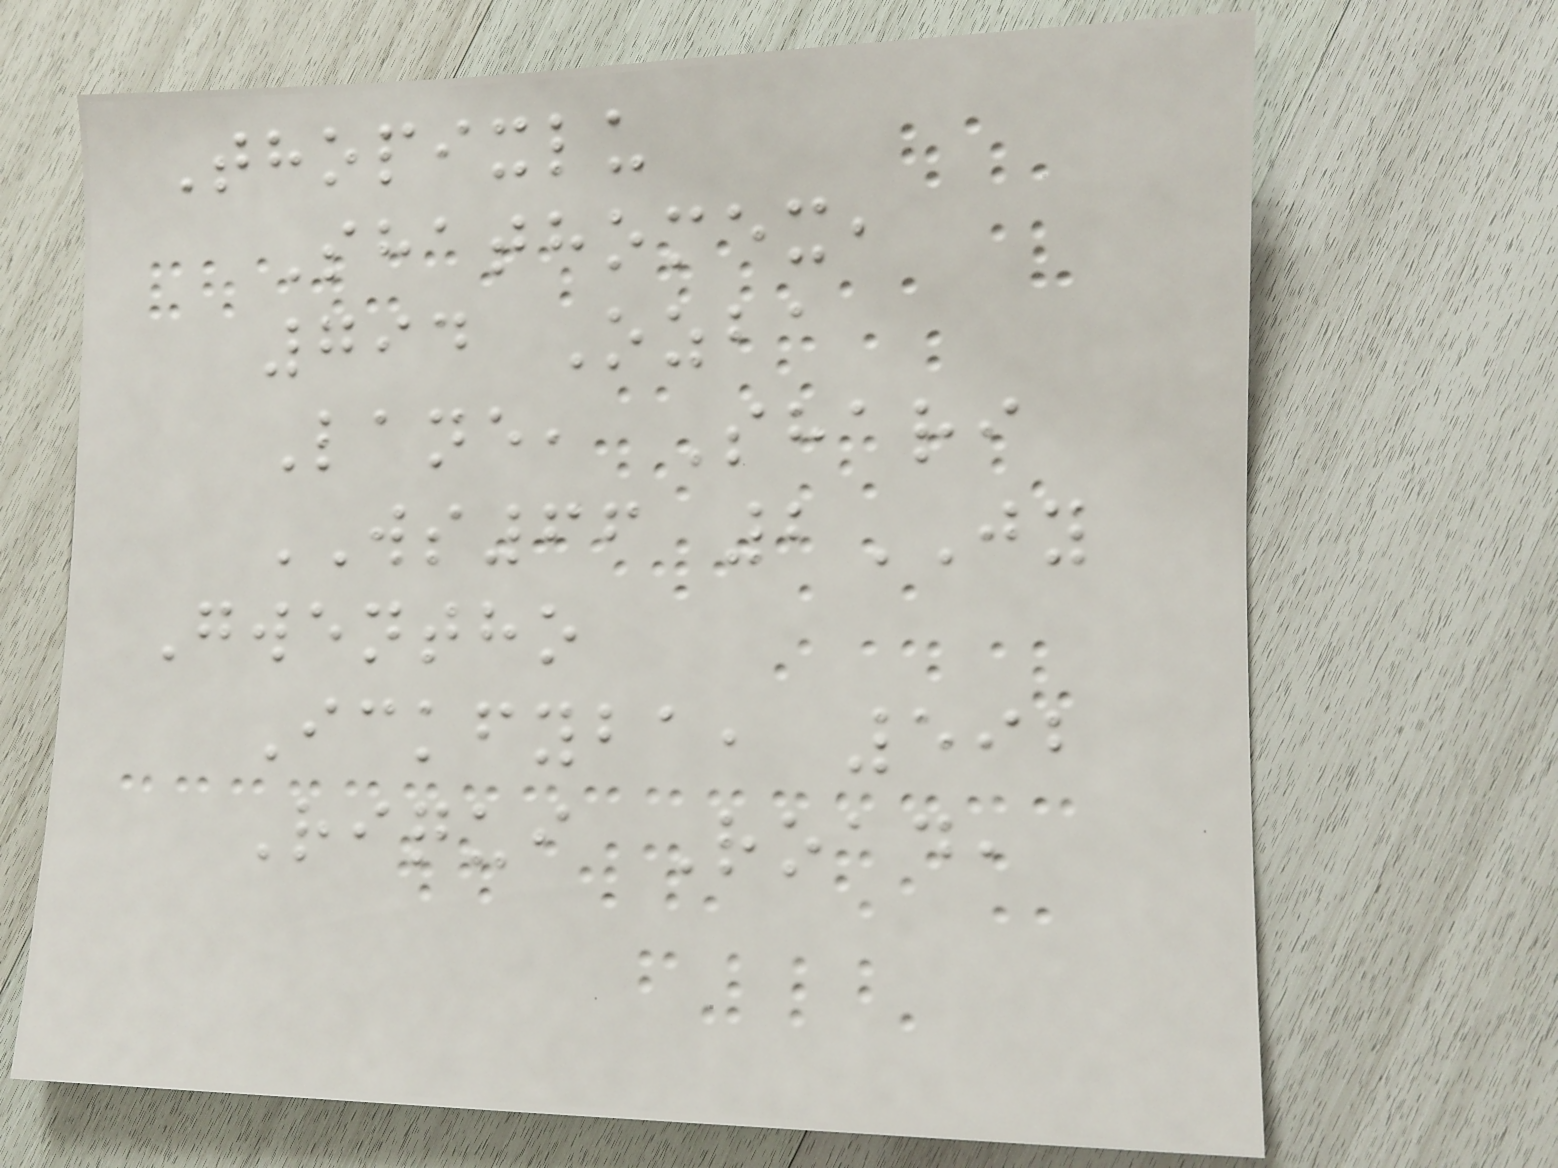Thopixlu
Shathomex,
794 Ozba
Lane, Shari
WS66 2JY
Gwentho
Ickfyba, 592
Riqui Road,
